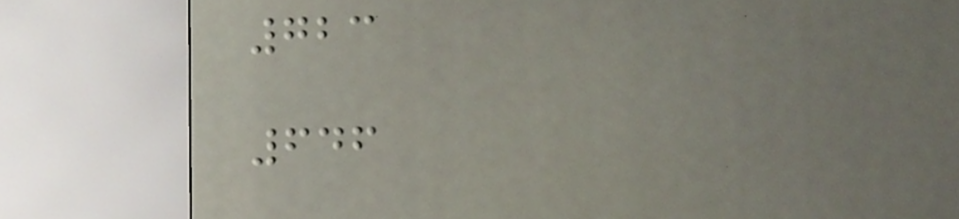723
646
